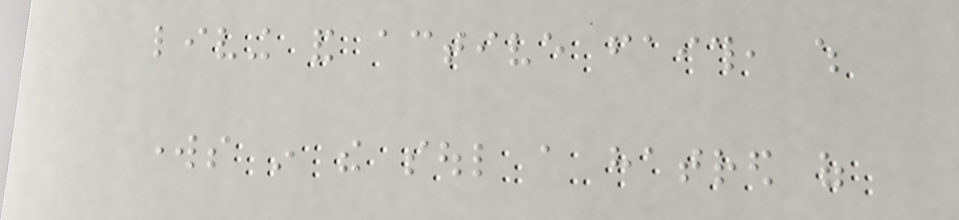living and active faith, which
works in the soul a hatred of
